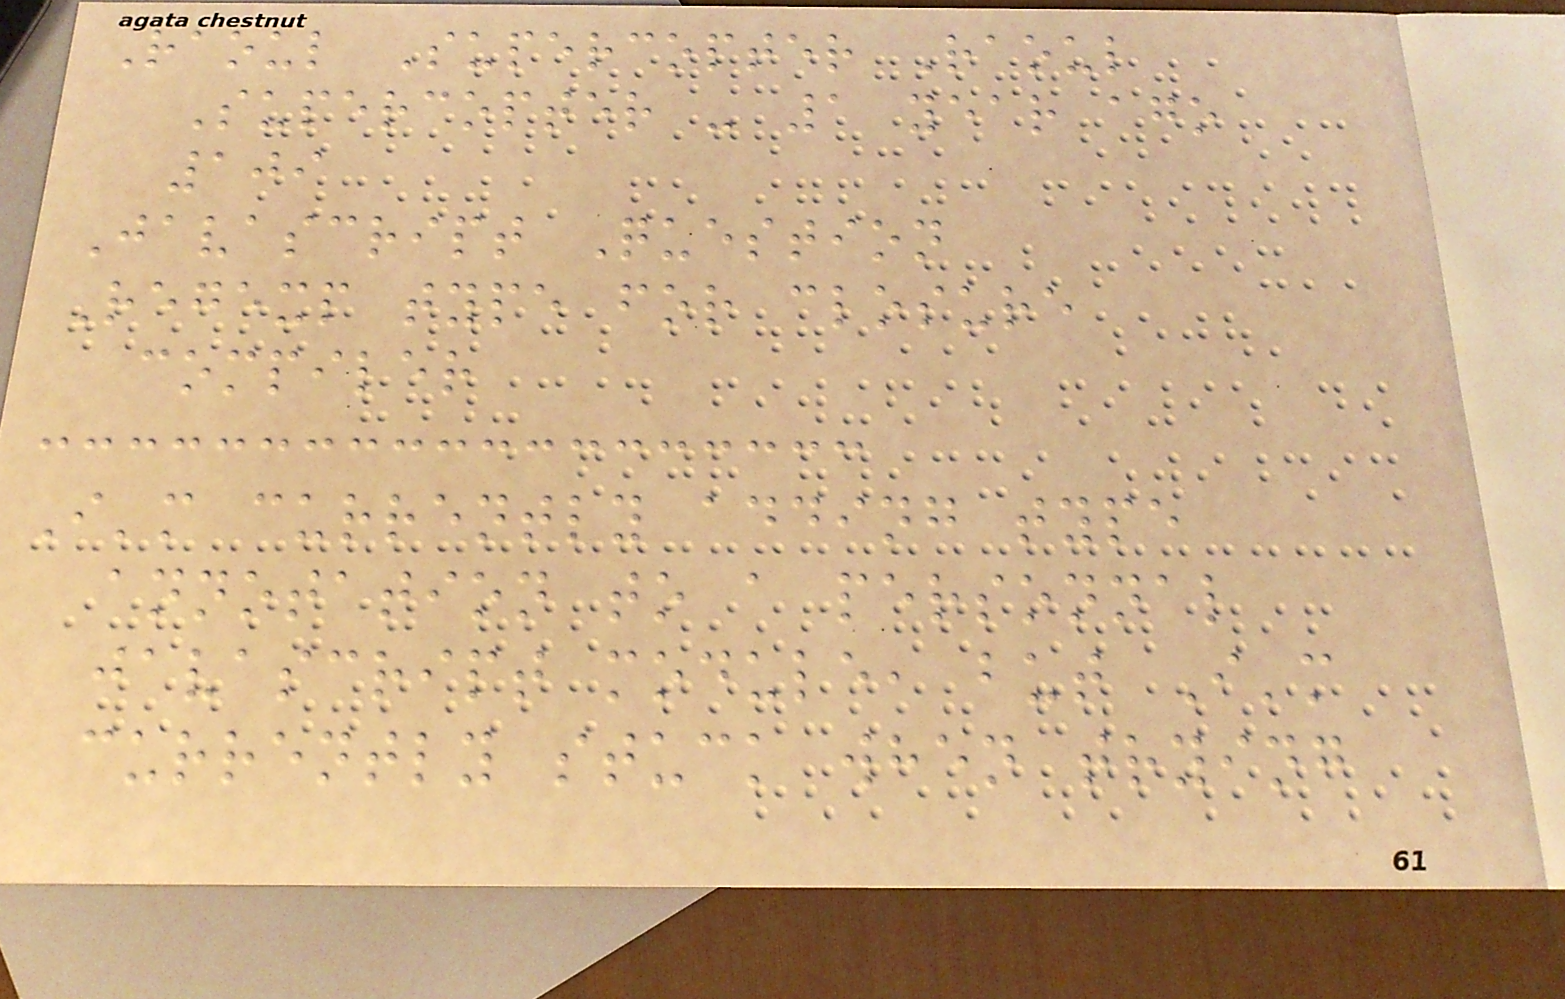Raoul Supercopter Raoul
Supercopter - 1 year ago
109
Javascript Question
Regexp type for closure
compiler
I'm currently adding type
annotation to a personnal
javascript module, but I'm
currently stuck when trying
